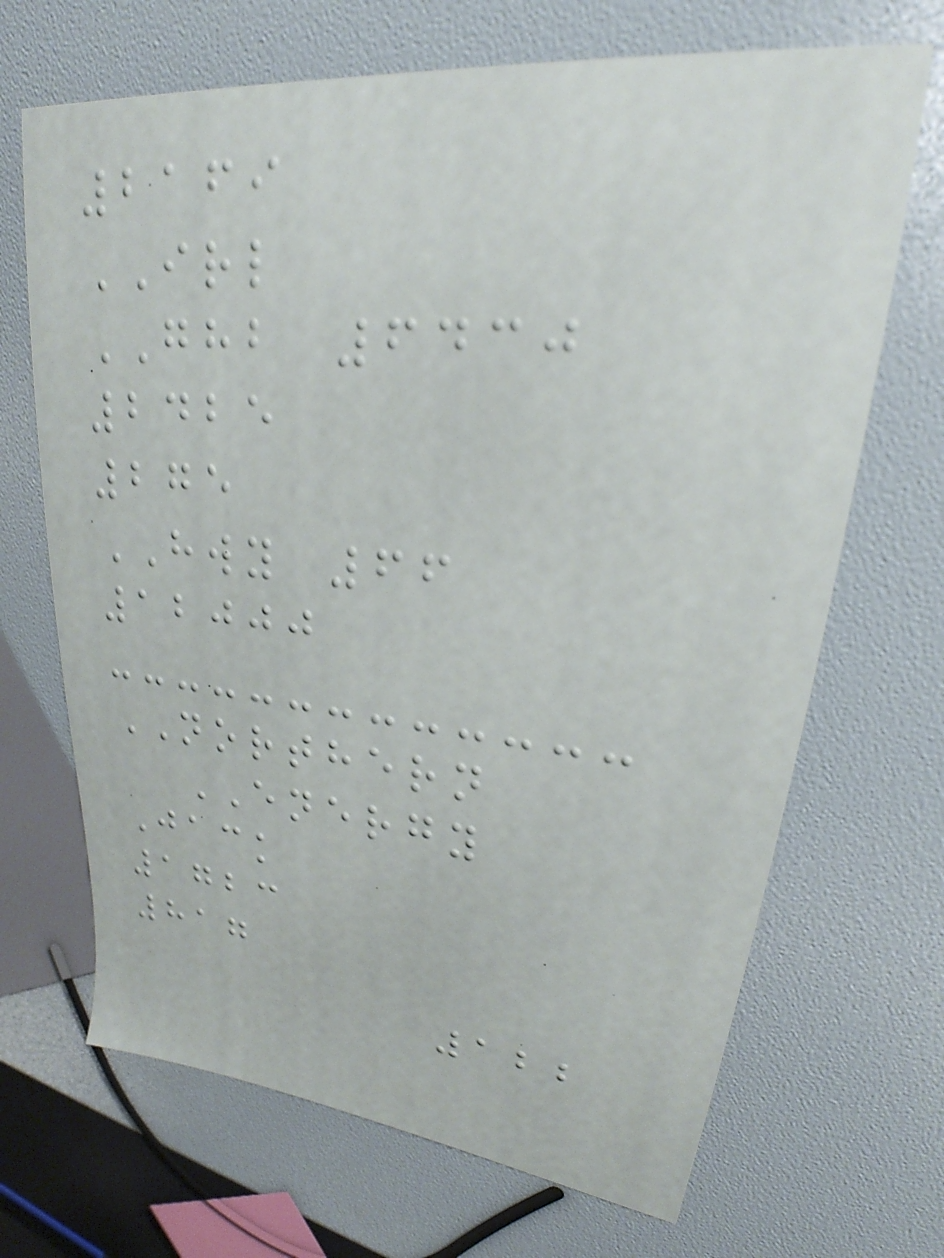2169
IRL
GHB 6430
2425
275
HWY 66
12000
NORTHERN
ENERGY
Jack
1723
817
122
